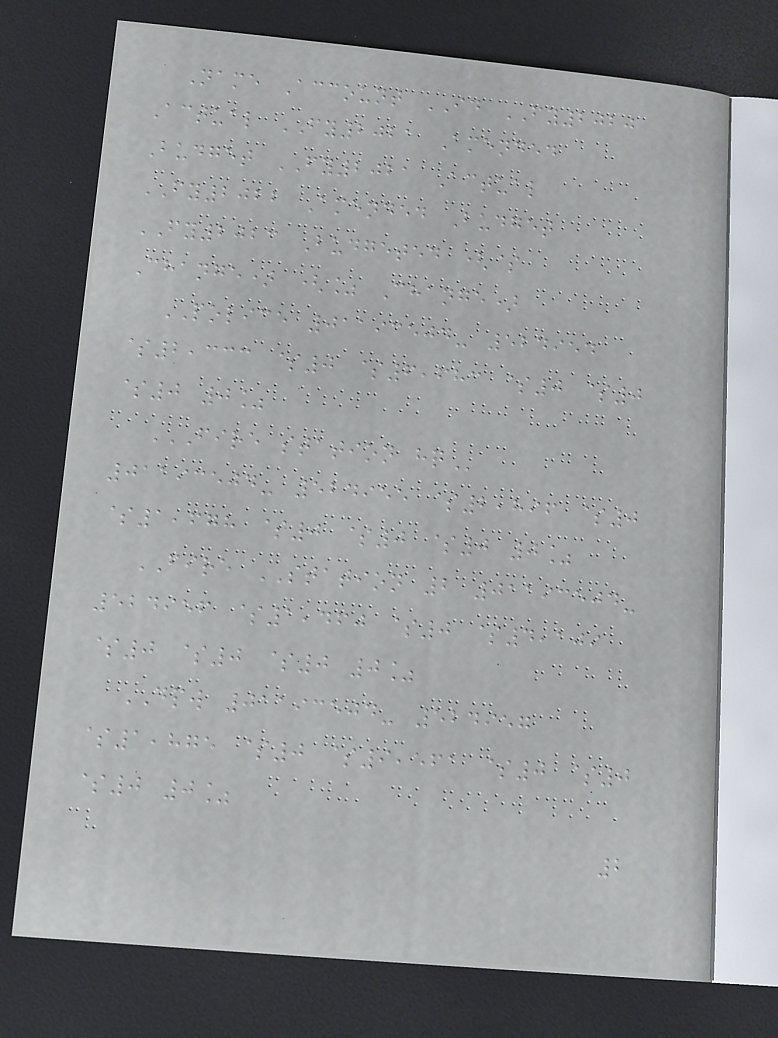Name Account ID FY2020
Actual FY2021 Amended
Budget FY2021 Actual
FY2022 Amended Budget
FY2023 Budgeted ($
Change) (% Change)
POLICE 01193504- 524954
$2,333 $0 $6,683 $0 $0
$0 0%
FIRE STATION HQ
01193504- 524955 $2,896 $0
$1,678 $0 $0 $0 0%
FIRE STATION 2 01193504-
524956 $1,460 $0 $4,109
$0 $0 $0 0%
DPW 01193504- 524957
$1,875 $0 $9,561 $0 $0
$0 0%
2
